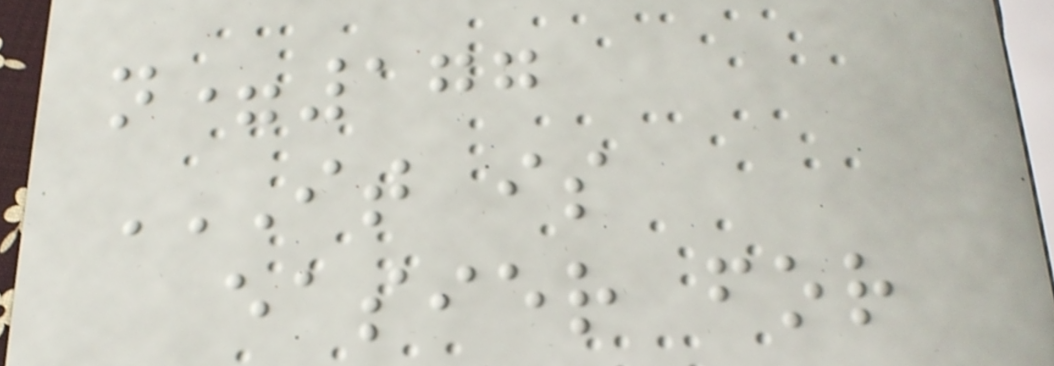n=177
IT IS
EASIER FOR
